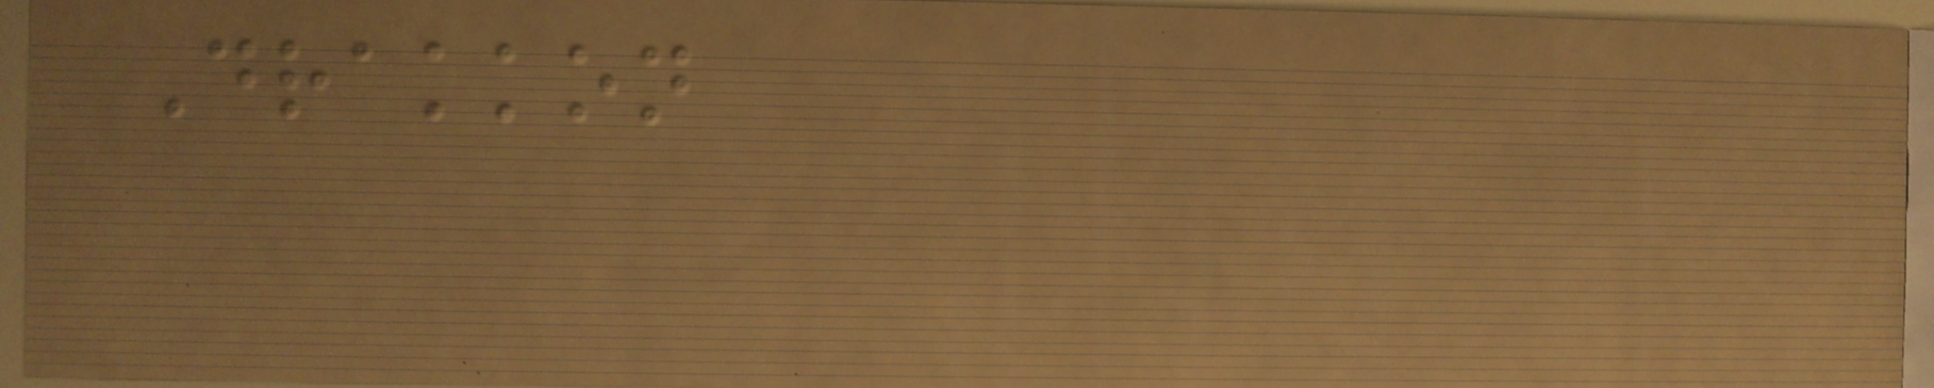Drakkon
